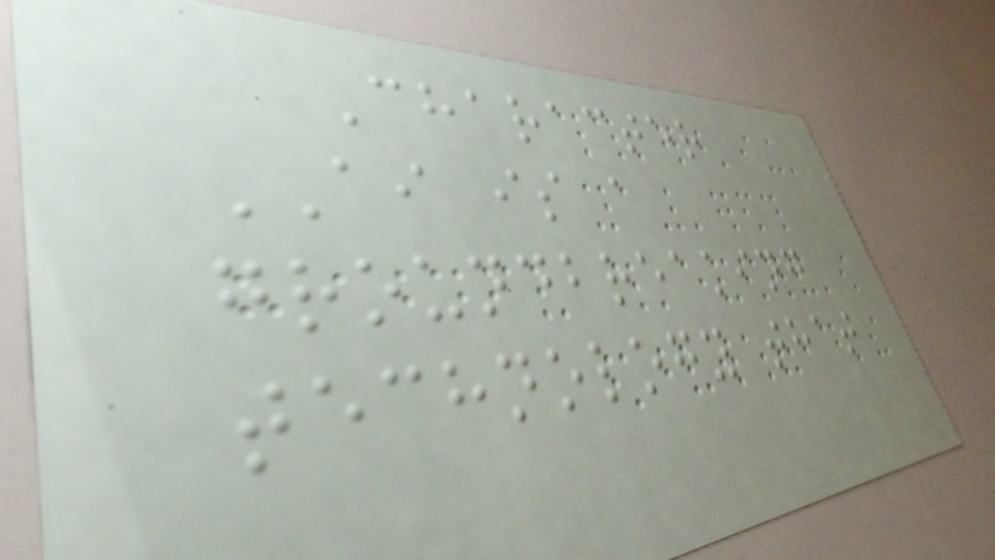Character
AI is a
groundbreaking
technology that
